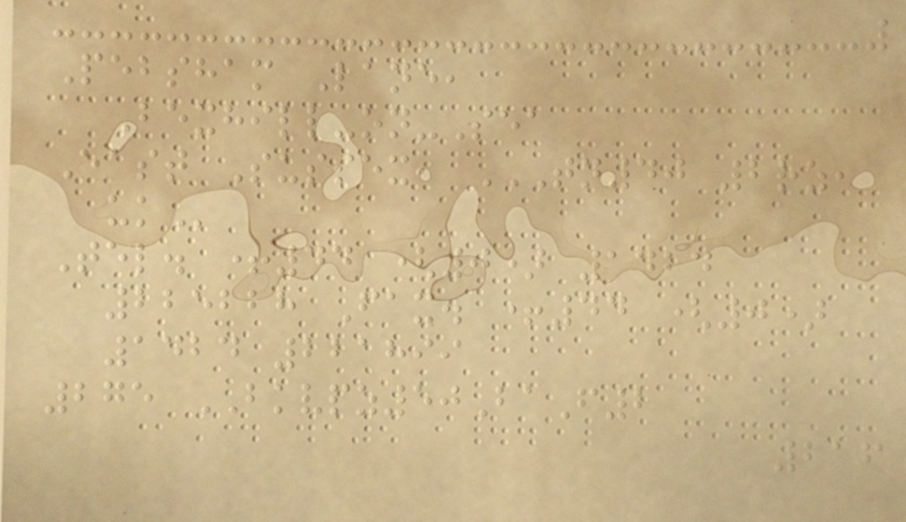Pebsham Lane,
Bexhill-on-Sea
East Sussex, TN40 2RZ,
UK
Tel. +44 (0) 1424
225228 Fax. +44 (0)
1424 221899
275 BKVPZ50BaF2
216
